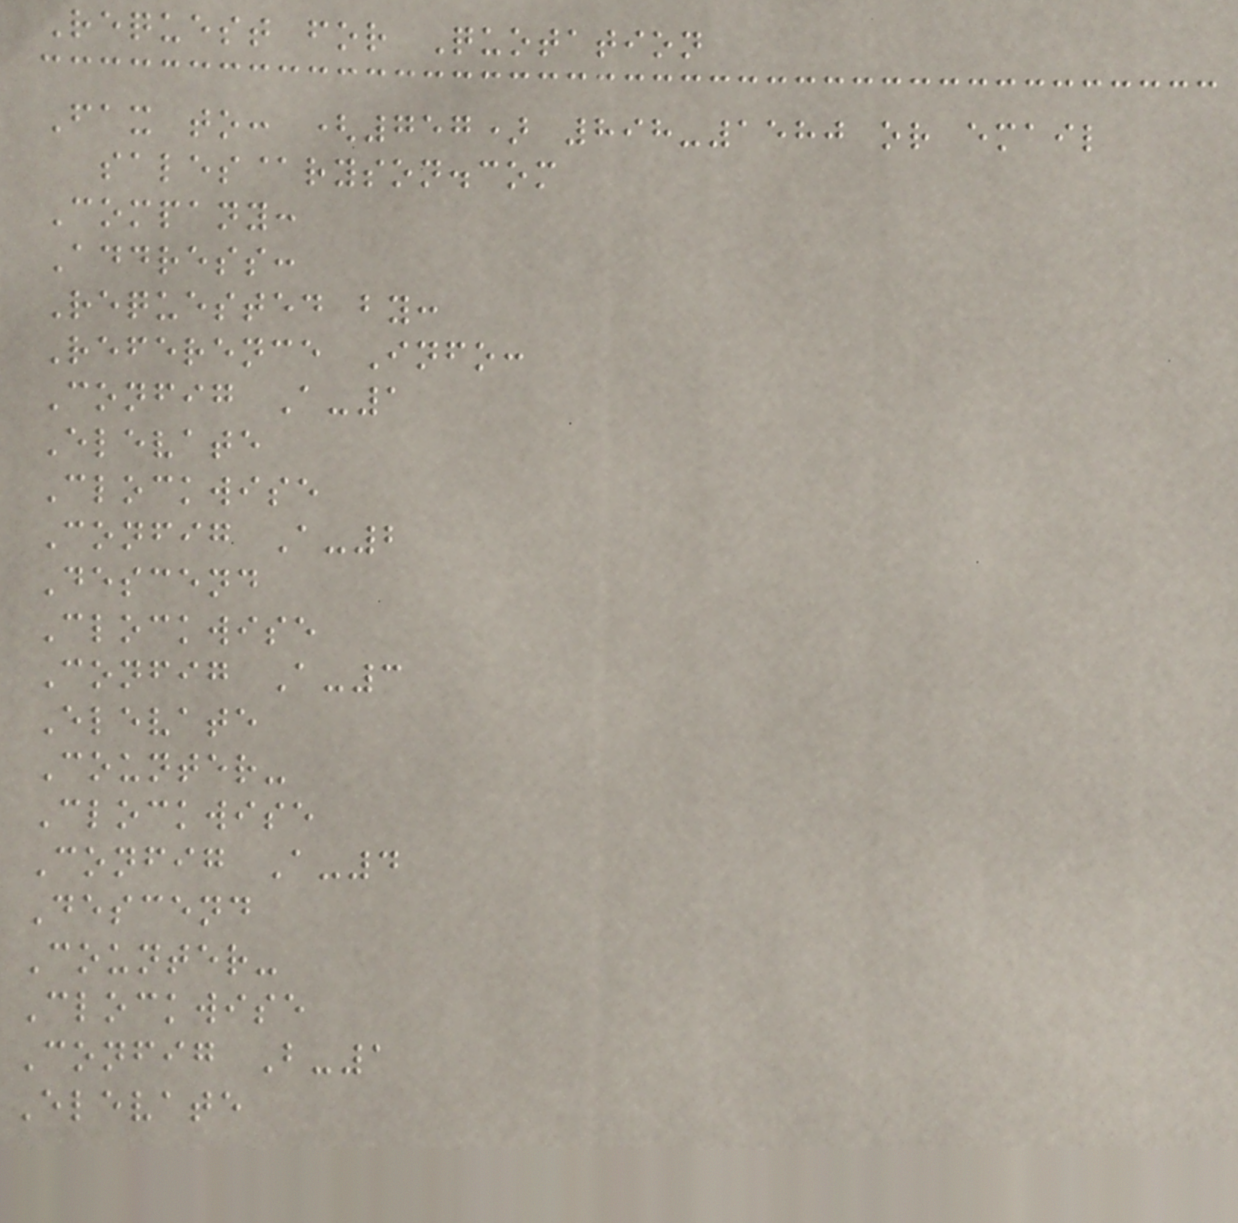Request for Quotation
Fax to: (757) 898-1580 or email
sales@ryson.com
Company:
Address:
Requested by:
Reference Info:
Config A-1
Elevate
Clockwise
Config A-2
Descend
Clockwise
Config A-3
Elevate
Counter-
Clockwise
Config A-4
Descend
Counter-
Clockwise
Config B-1
Elevate
